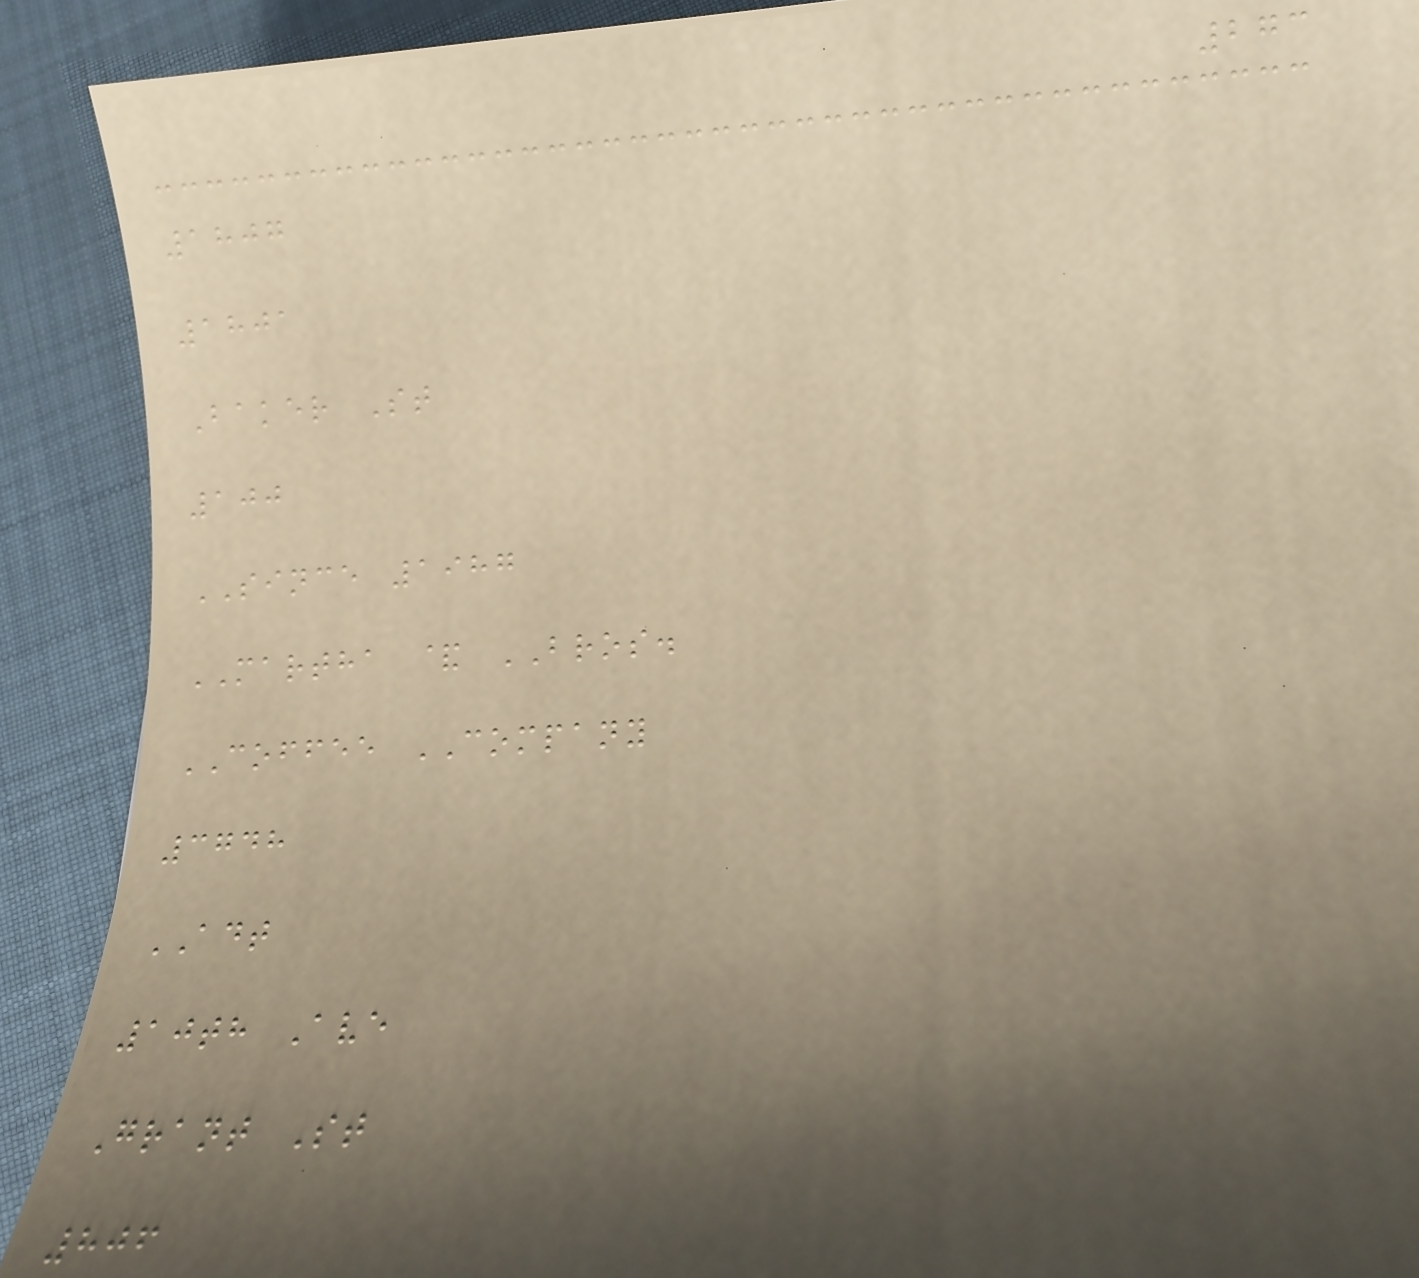273
1807
1801
Baker St
100
SINCE 1987
MARTHA & BROS.
COFFEE COMPANY
3748
ADT
10th Ave
Grant St
806
